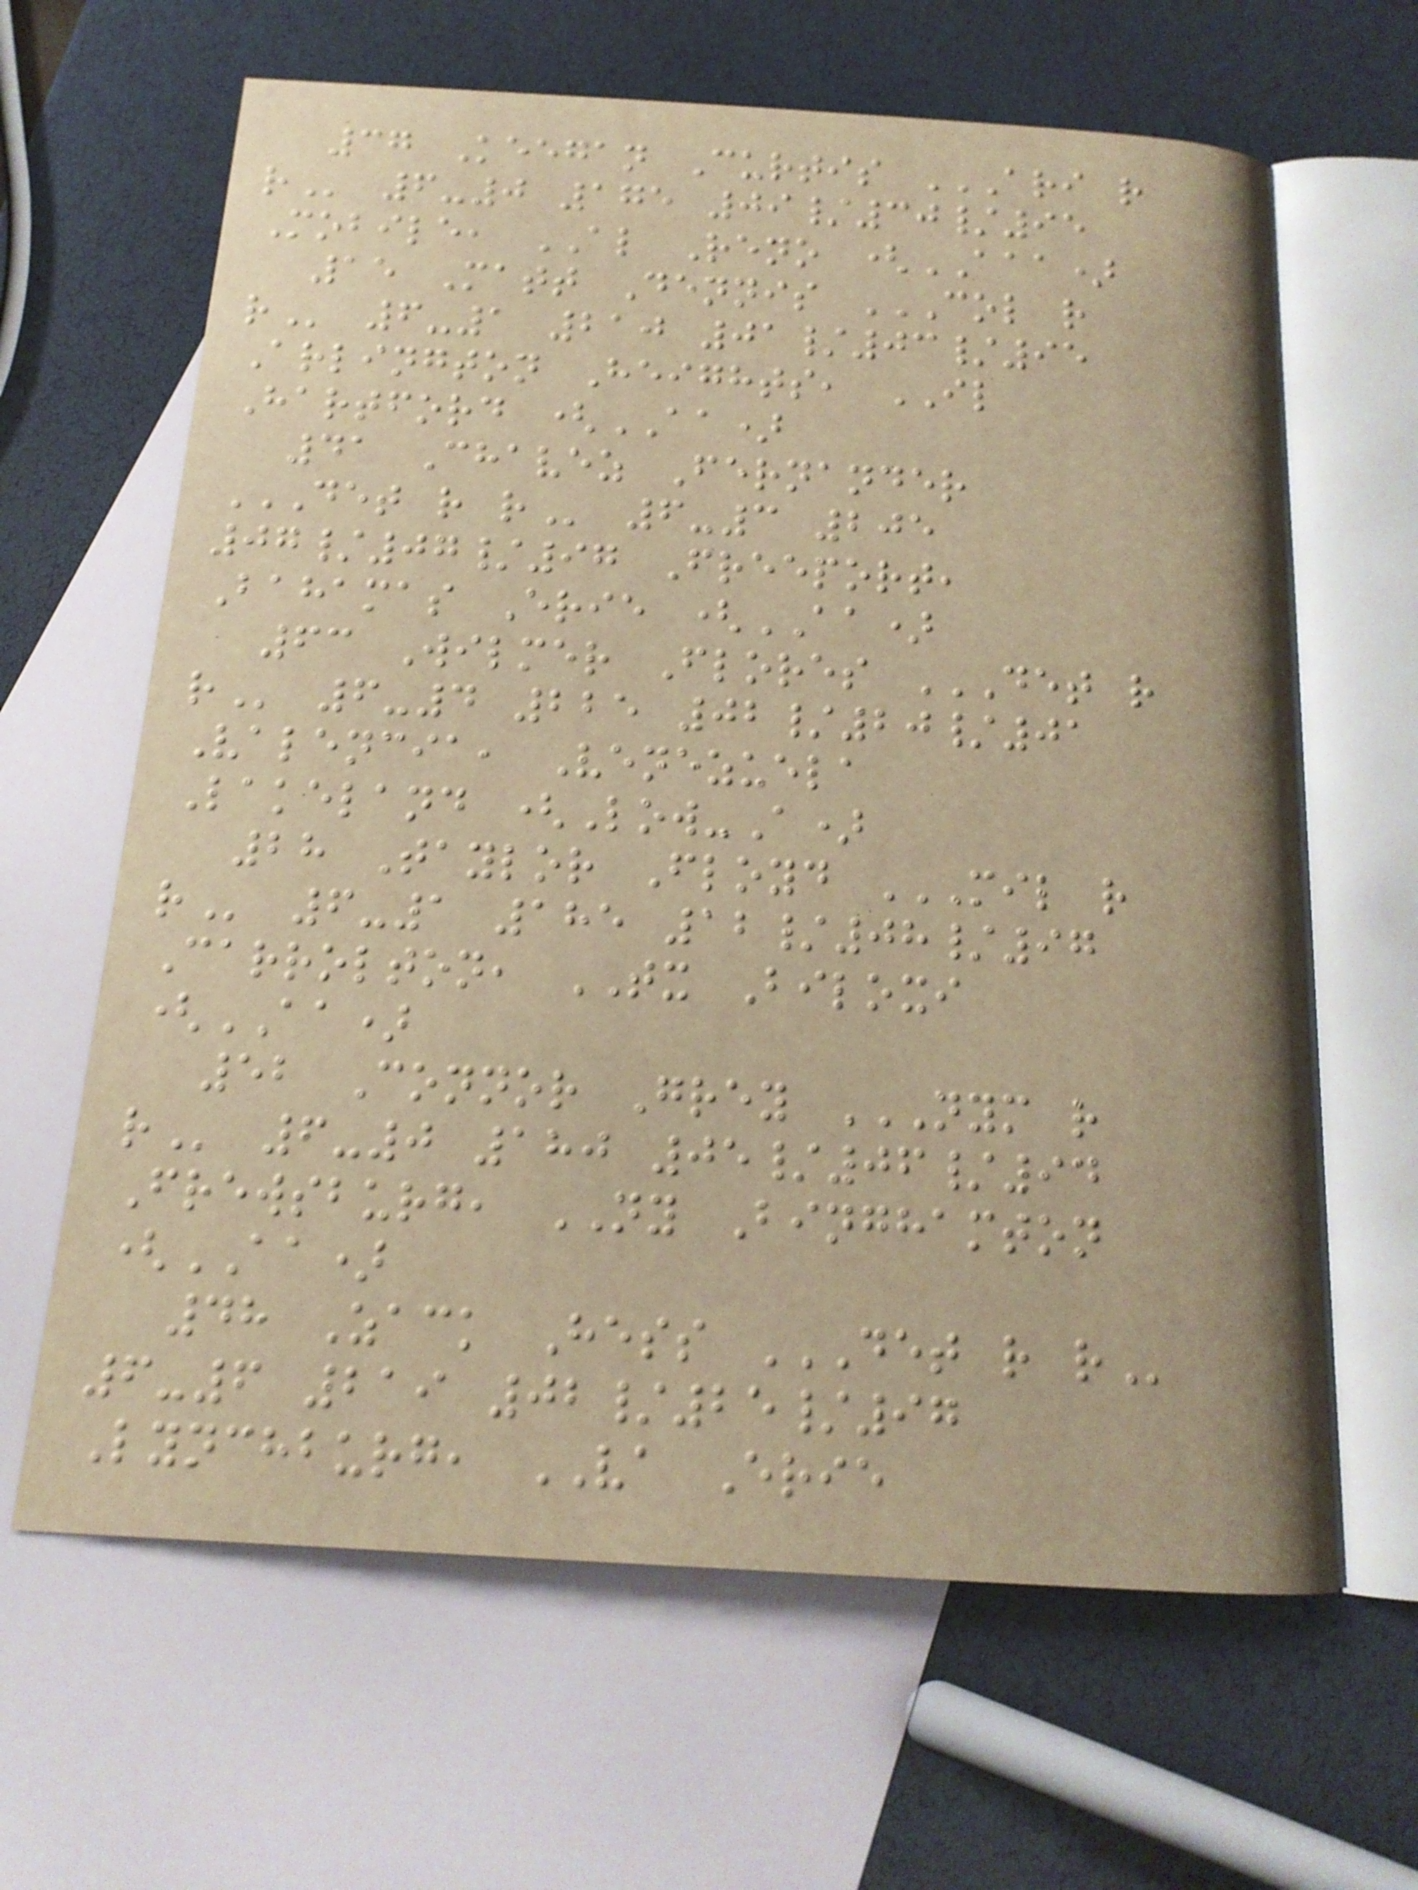37 Keegan Curtis ARI R
R 6-0 175 09/30/95
Mobile, AL Reno (AAA)
15 Matt Dennis COL R
R 6-1 210 01/03/95
Arlington Heights, IL
Hartford (AA)
41 Chavez Fernander
DET R R 6-3 205
07/07/97 Freeport,
Bahamas Erie (AA)
63 Wilmer Flores DET R
R 6-4 225 02/20/01
Valencia, Venezuela
Lakeland (Low-A)
28 Taylor Floyd MIL R
R 6-1 185 12/08/97
Carrolton, TX Biloxi
(AA)
52 Connor Grey NYM R
R 6-0 180 05/06/94
Frewsburg, NY Binghamton
(AA)
48 Zack Hess DET R R
6-6 219 02/25/97
Lynchburg, VA Erie
